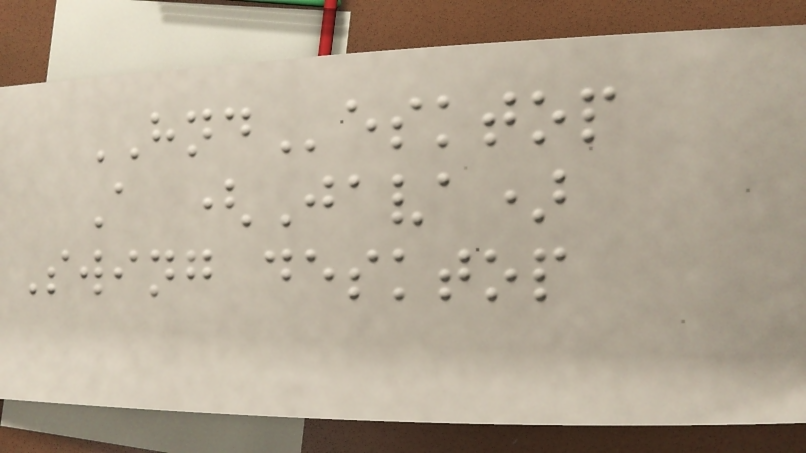HNDesktop
A (Java)
Swing desktop
